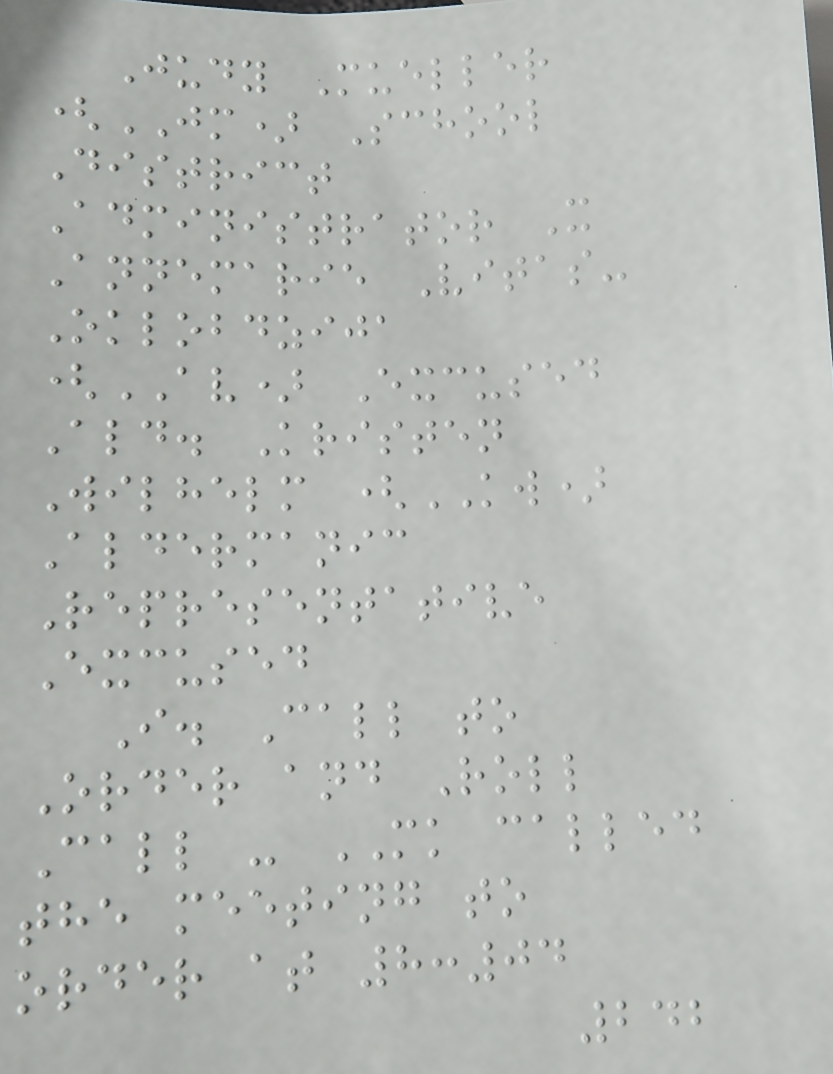Judy Mueller
(JM) School
District
Administrator X
Annemarie Vitas-
Oklobdzija
(AV) Excused
Ald. Kristen
Wilhelm (KW)
Aldermanic
Representative
Excused
I. Call to
Order and Roll
Call - MK called
the meeting to
order at 8:04
242
